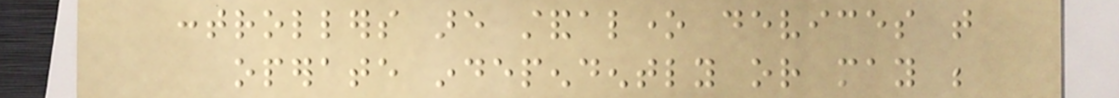controllers are standalone devices that
operate independently or may be
